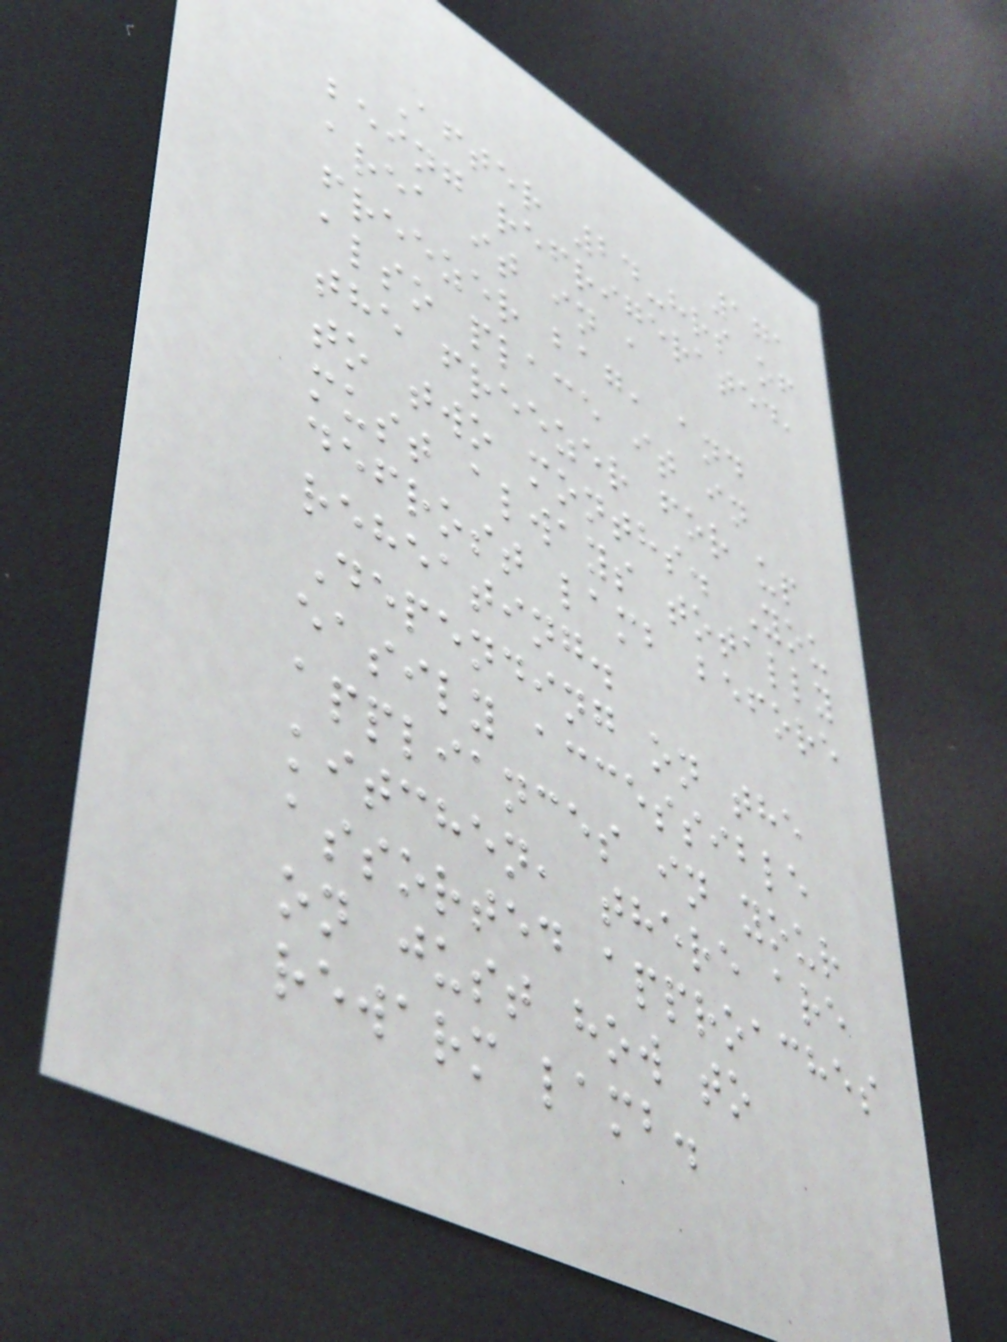171
After 24-hrs of
being refrigerated,
area it in a
freezer bag, and
also place it in
the freezer for up
to two months. You
must always totally
defrost lamb before
reheating.
Depending on the
easily accessible
appliances in your
kitchen, there are
assorted approaches
on just how to
rewarm lamb.
